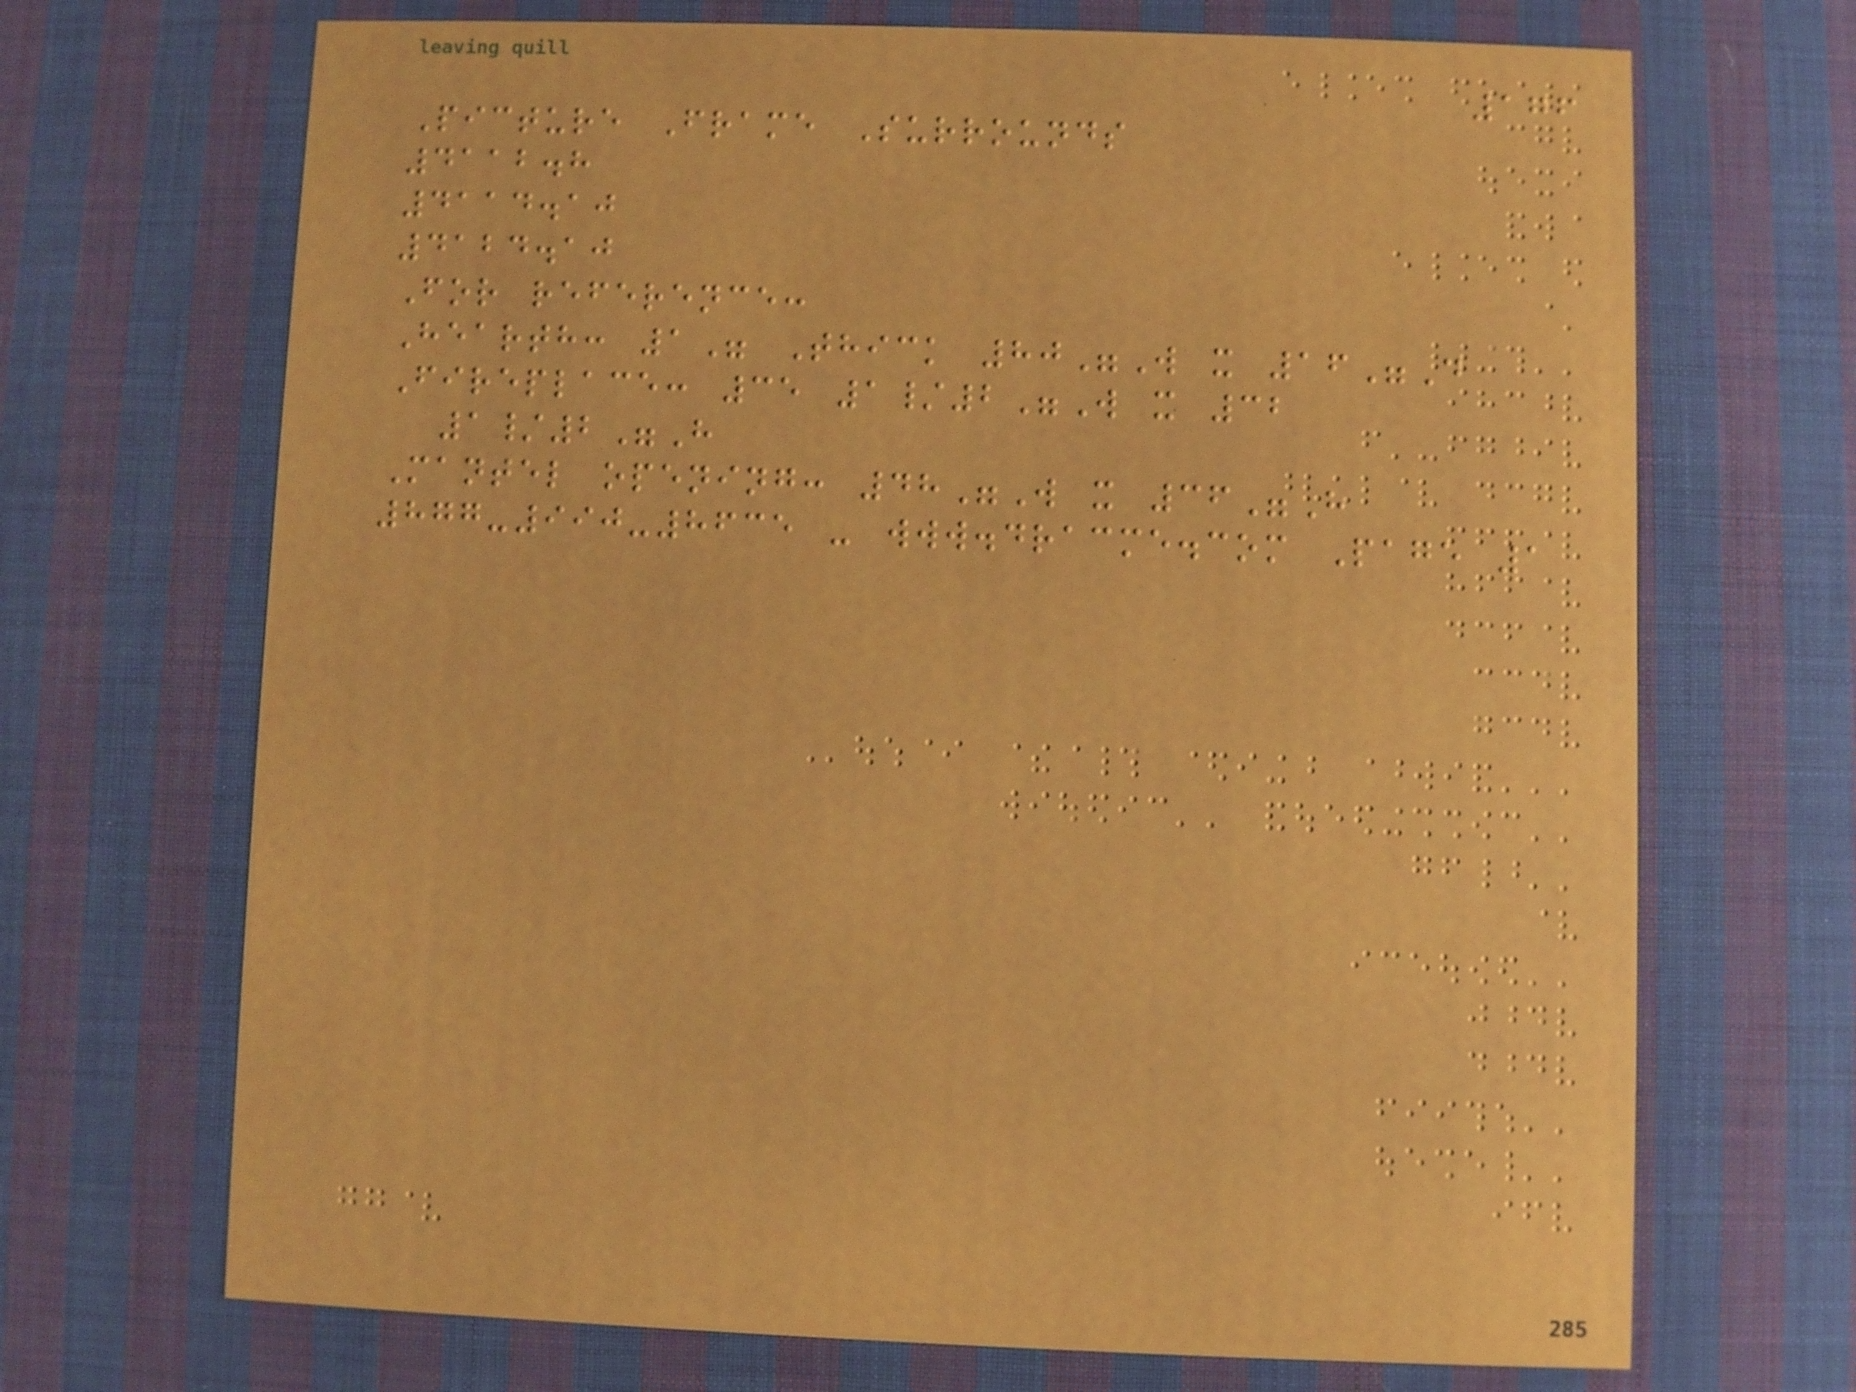176
Picture Frame Surrounds
4112.8
4114.10
4124.10
For reference:
Hearth: 1" Thick 80"W x 16"D
Fireplace: 35 1/2"W x 32
1/2"H
Mantel opening: 48"W x 36"H
877-990-8635 - www.dracme.com Page 1
